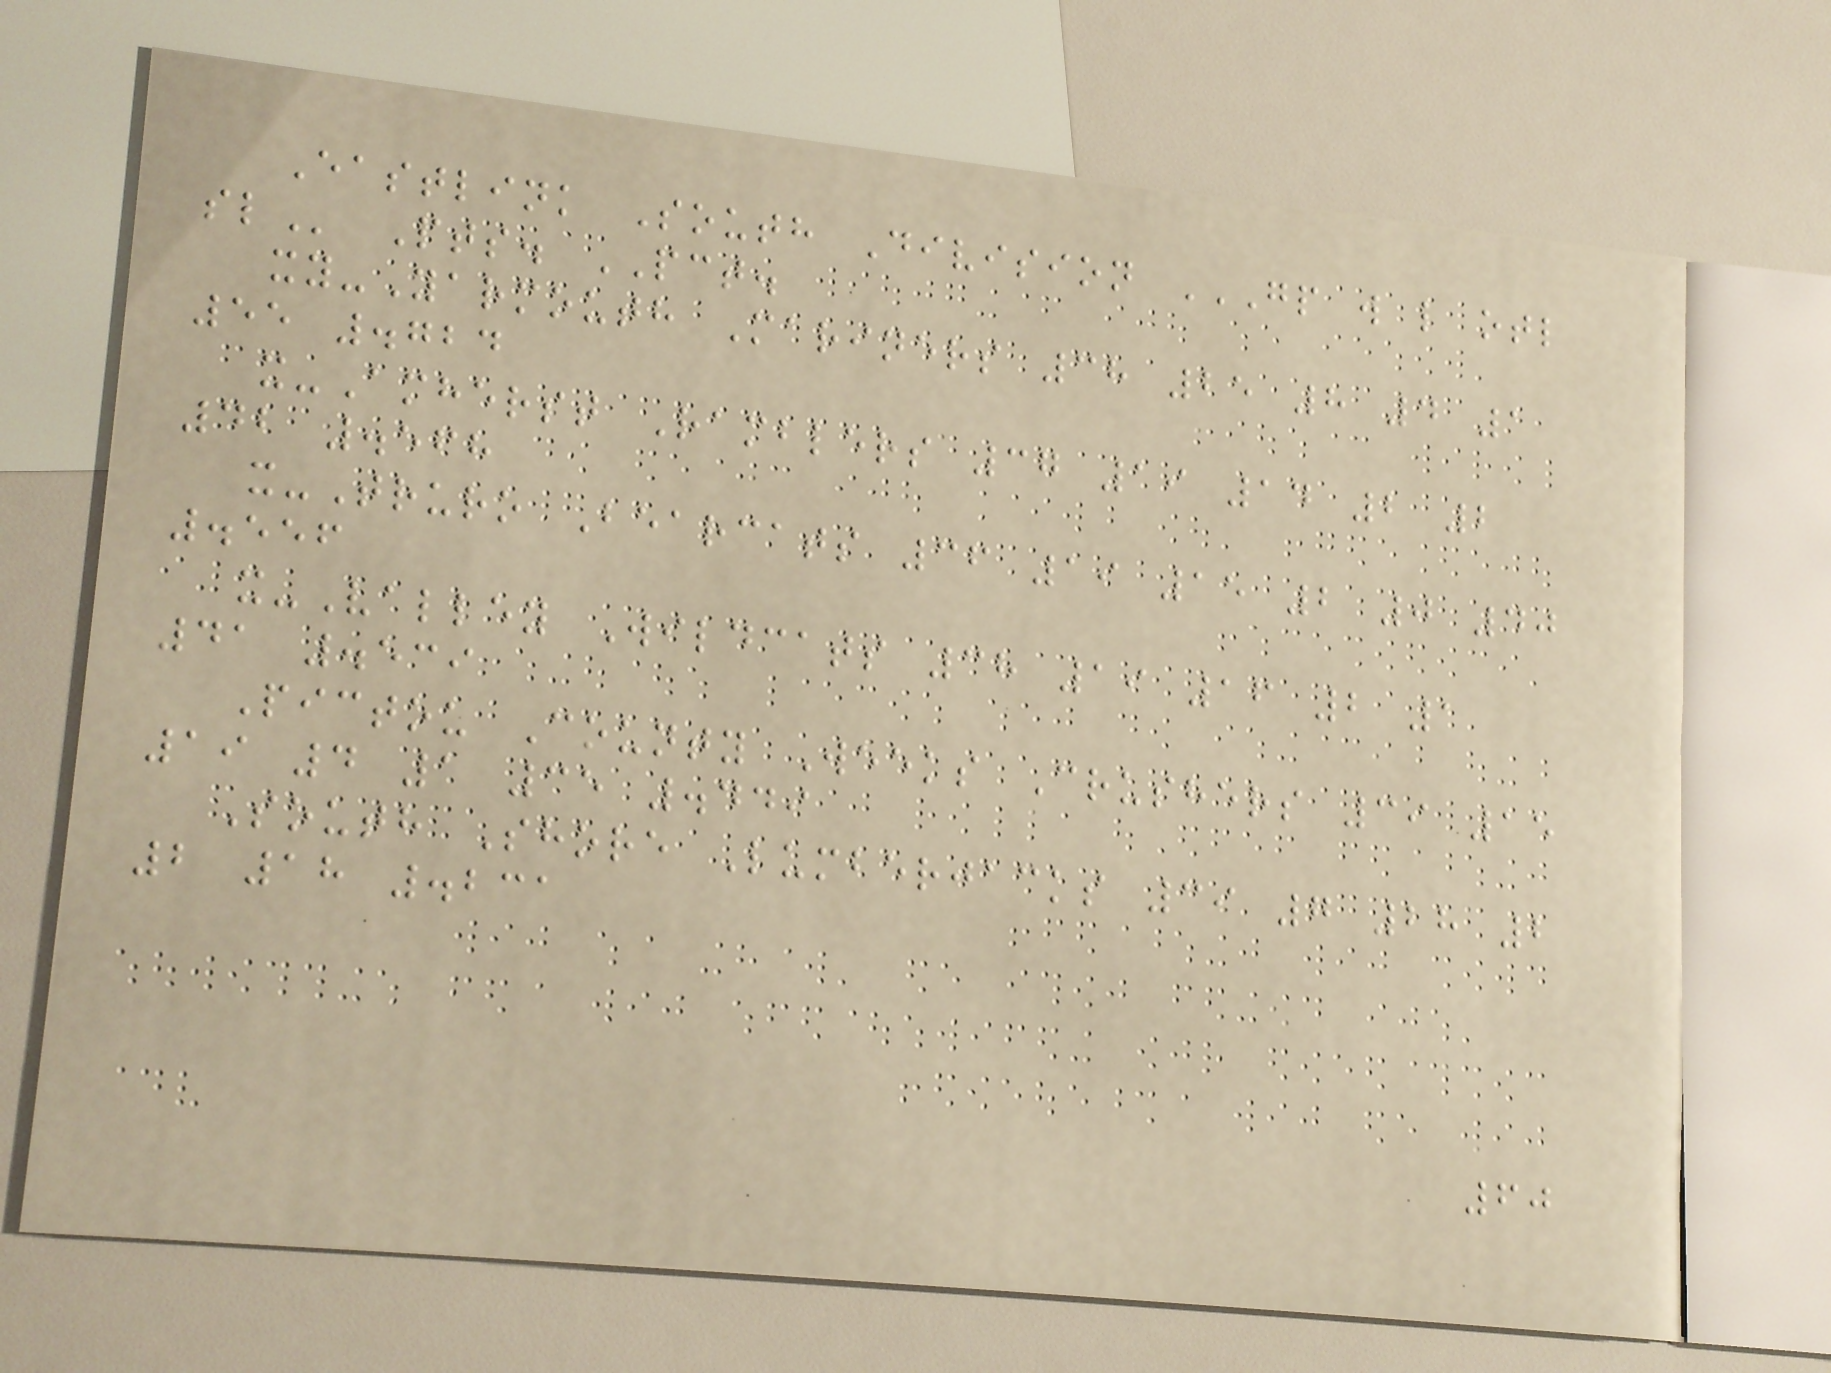Eastlink South Division GP W L OTL
SL Pts. PCT.
xy-Yarmouth Mariners 38 25 8 4 1
55 .724
x-Amherst Ramblers 37 19 14 2 2
42 .568
x-Truro Bearcats 36 19 15 2 0 40
.556
x-Valley Wildcats 38 19 16 2 1
41 .539
Pictou County Weeks Crushers 39 15
19 4 1 35 .449
South Shore Lumberjacks 39 7 28 2
2 18 .231
60
